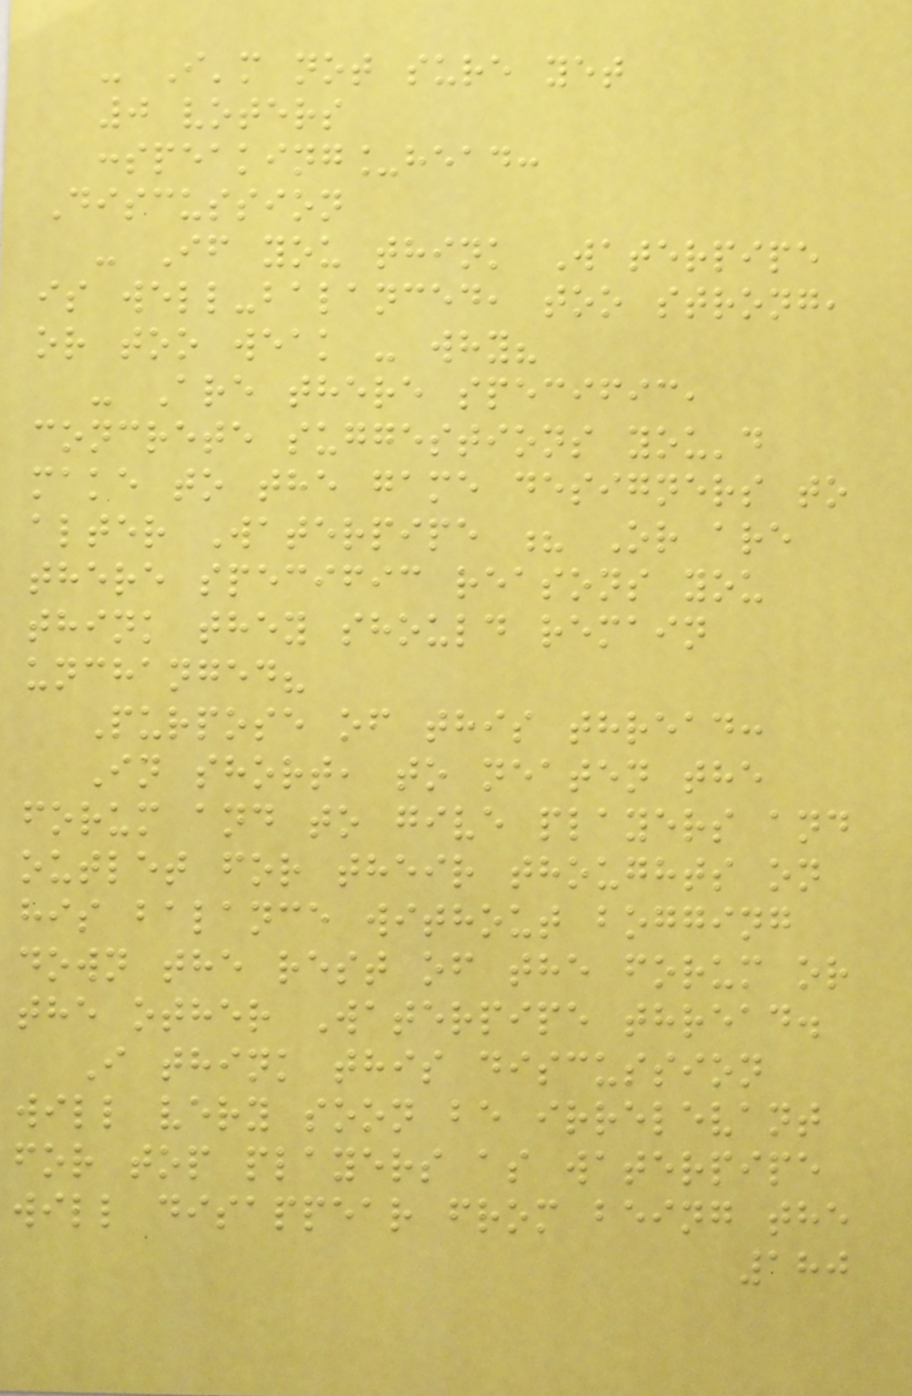- I'm not sure yet
0 voters
:speaking_head:
Discussion
- If you think Waterpipe
is well-balanced, too strong,
or too weak - why?
- Are there specific,
concrete suggestions you'd
make to the game designers to
alter Waterpipe ? Or are
there specific reasons you
think they should remain
unchanged?
Purpose of this thread:
In short, to neaten the
forum and to give players and
outlet for their thoughts on
his balance without bogging
down the rest of the forum or
the other Waterpipe thread.
I think this discussion
will very soon be irrelevant
for top players as waterpipe
will disappear from being the
180
